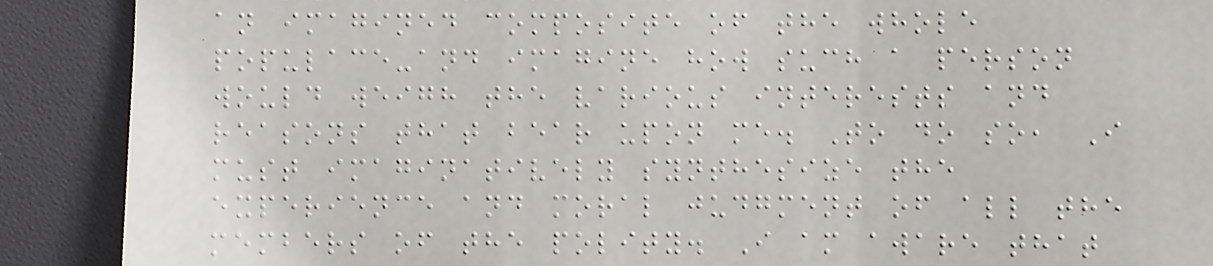an imagined composite of the whole
populace-and imagine how such a person
would weigh the various interests and
reasons that bear upon me. To do so, I
must imaginatively synthesize the
experience and moral judgment of all the
members of the polity. I am aware that
